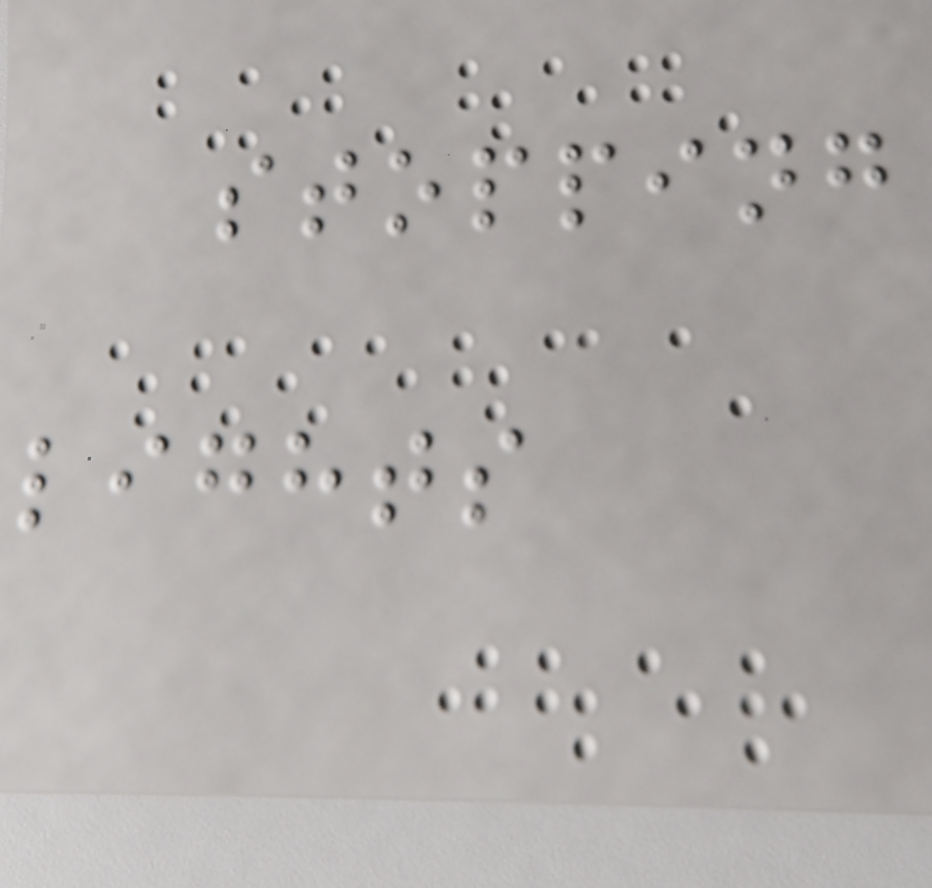stopping
lights
